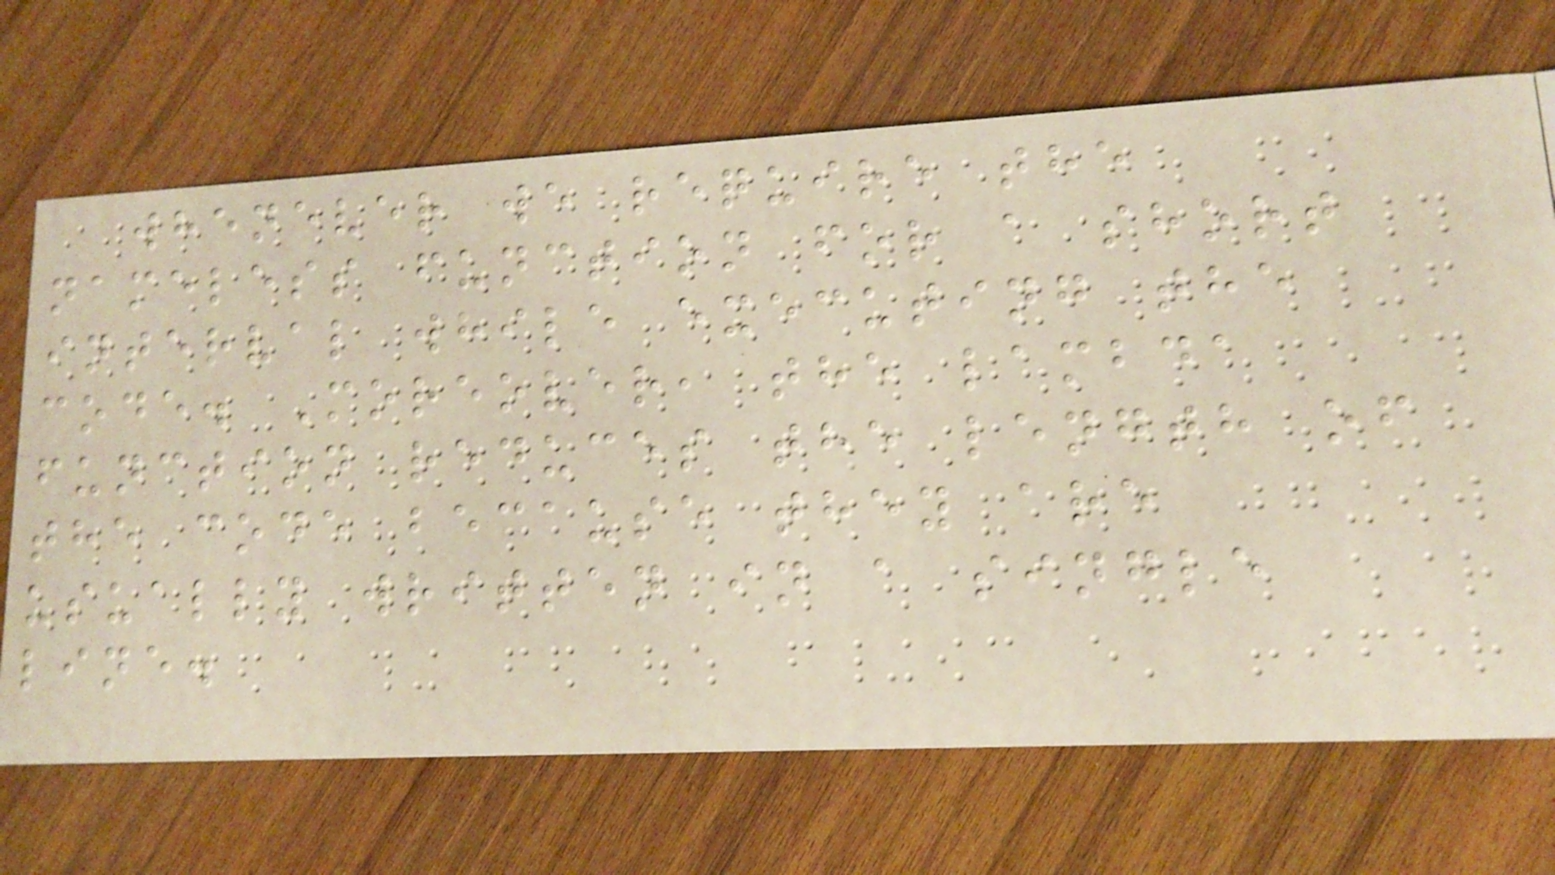whenever we require the
nameless function for a short
interval while executing the
code. Moreover, the lambda
function reduces the length of
the code because they are
usually written in a single
line.
